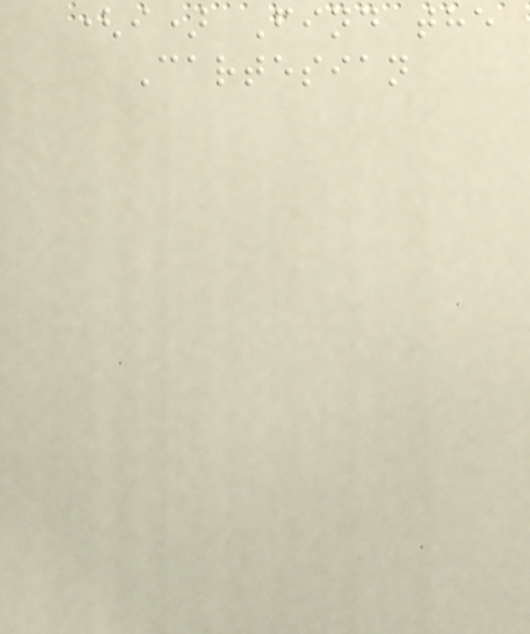(i) Find the
Cartesian
